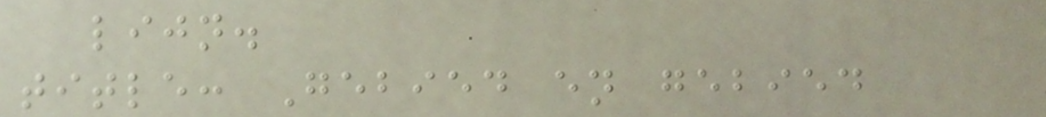lijn.
title: Gebied en gebied
